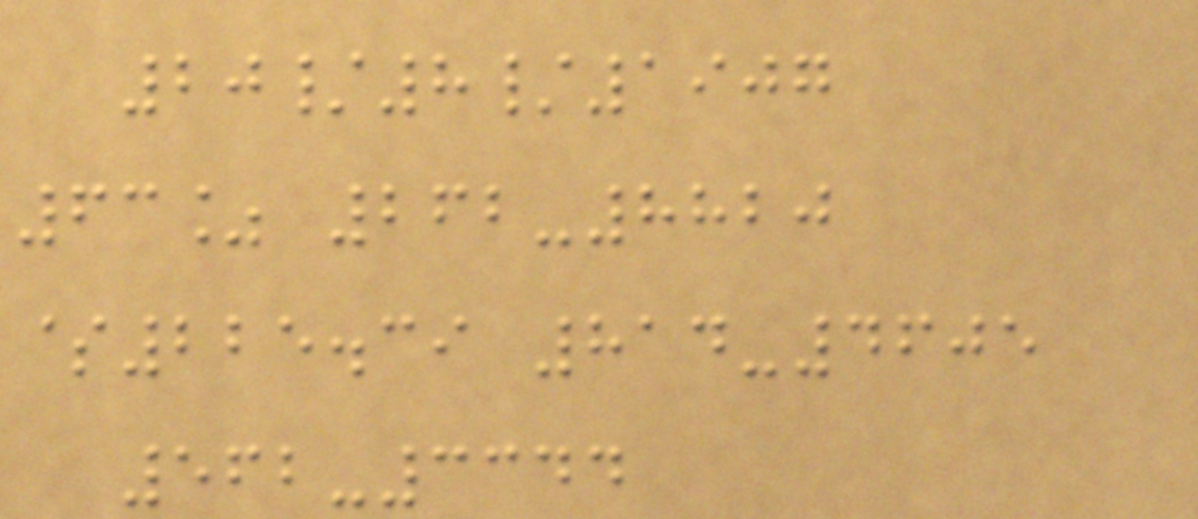20/8/1907
63% 262-8820
$225.39 814-4605
562-3344
